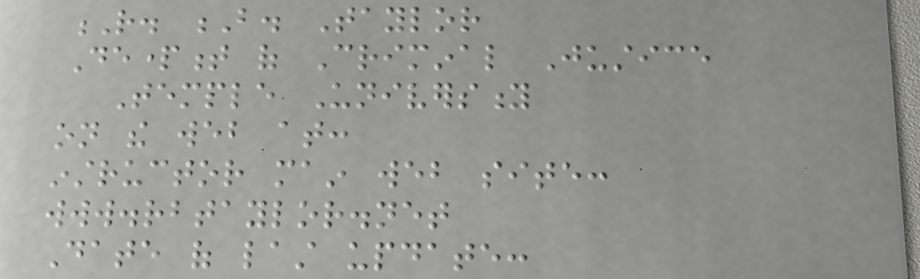R. B. Taylor
Department of Criminal Justice
Temple University
on the web at:
instructor main web site:
www.rbtaylor.net
Date of last update:
